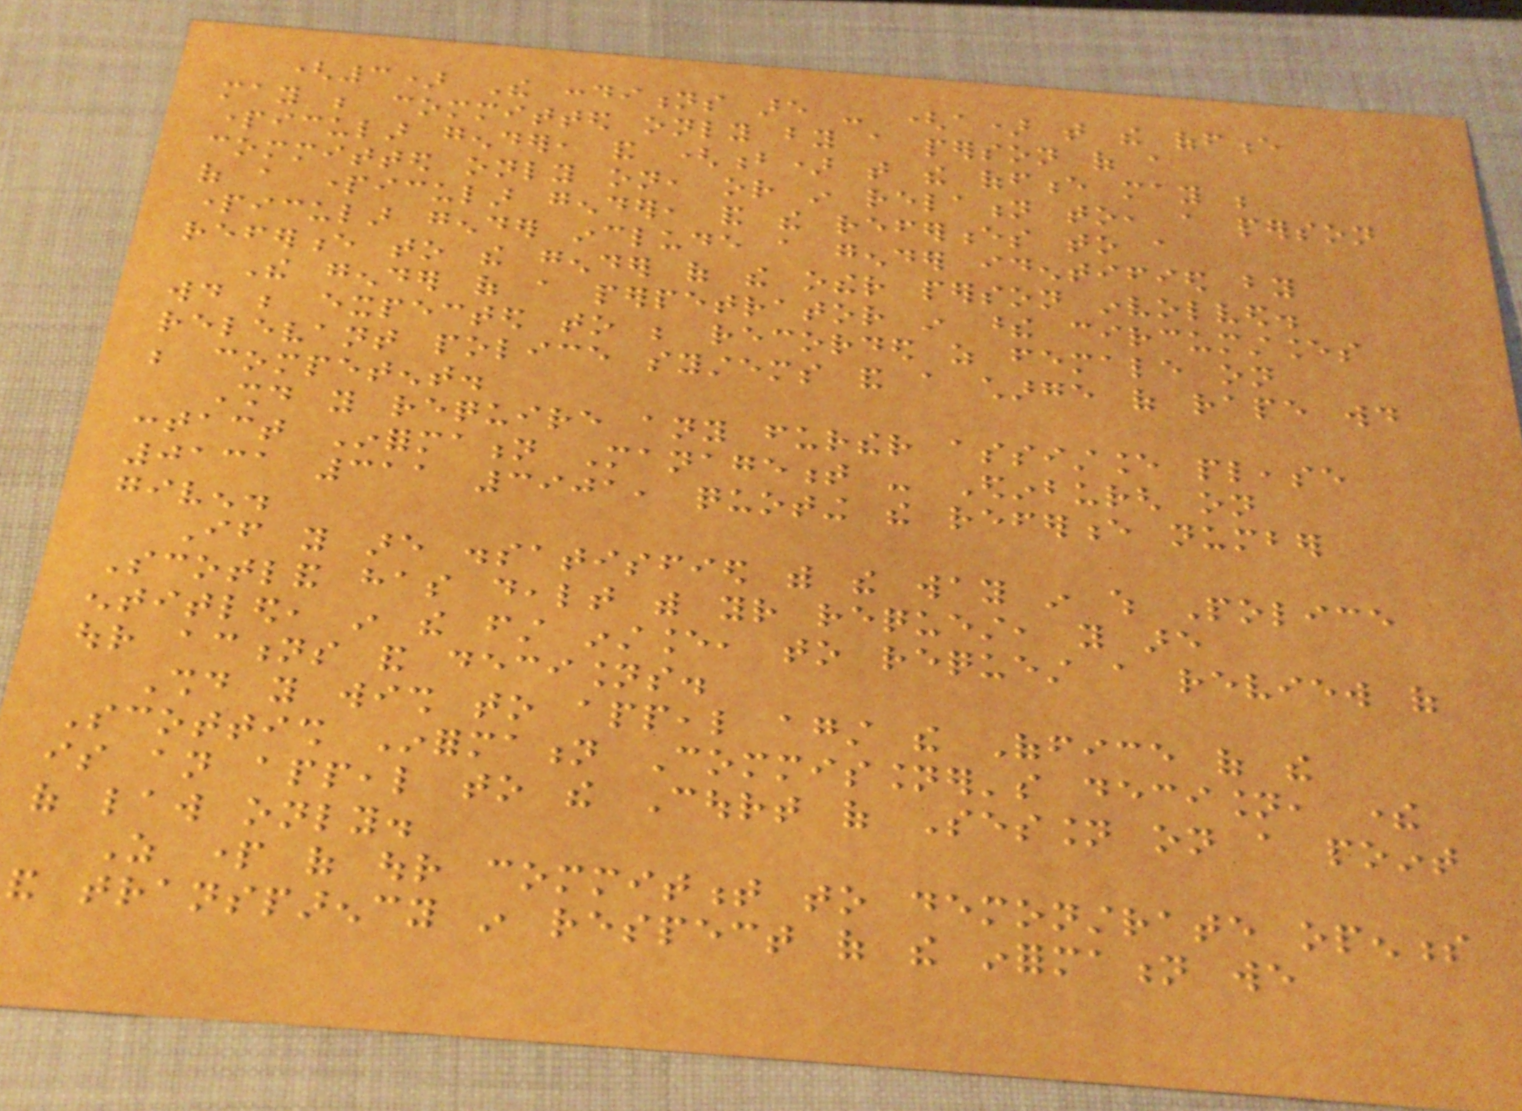(3) The conditions are - (a) that the offence
may be committed only by a person of a
particular gender, and (b) that the offence may be
committed only on, or in relation to, a person
of a particular gender, and the references to a
particular gender include a gender identified by
reference to the gender of the other person involved.
The gender of a perpetrator in these circumstances
would be expected to be recorded as female on
relevant police systems and a charge of rape would
be competent.
Should you require any further assistance please
contact Information Management - Edinburgh on
0131 311 3901, quoting the reference number
given.
If you are dissatisfied with the way in which Police
Scotland has dealt with your request, you are
entitled, in the first instance, to request a review of
our actions and decisions.
Should you wish to appeal against the Office of the
Scottish Information Commissioner's decision, there
is an appeal to the Court of Session on a point
of law only.
As part of our commitment to demonstrate openness
and transparency in respect of the information we
